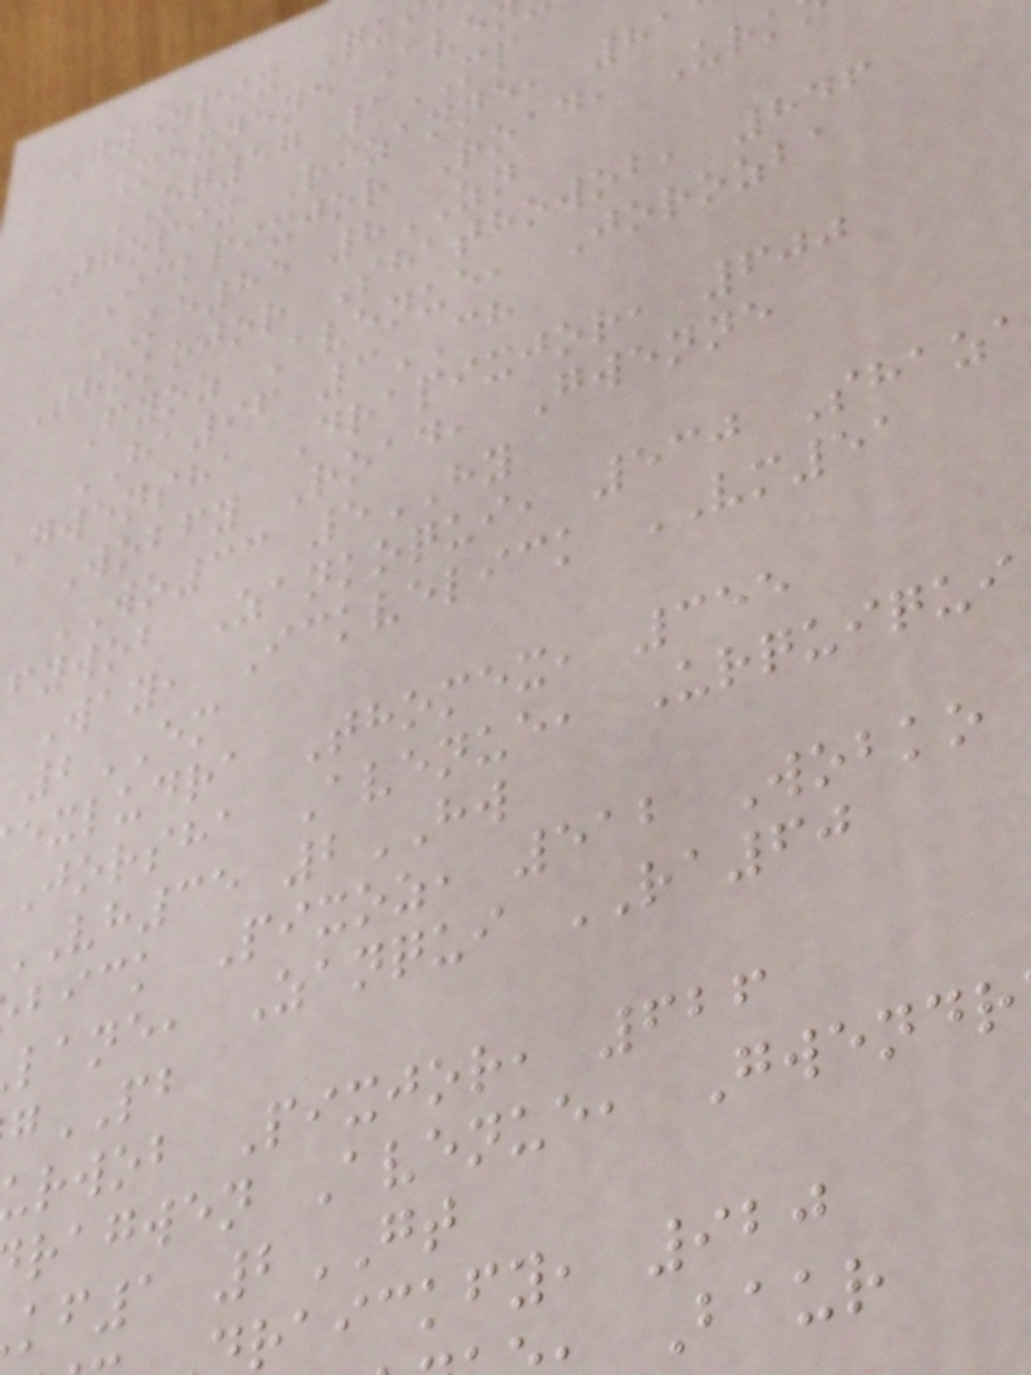Gwenpix Qu
Mexnene Ave
OQ57 1MP
Thopix Rizanne, 81
Ickpixjor Road, Urk
KE85 8ZN
Thokojor Shathowob, 846
Fyoz Avenue, Jorozba
HA96 3CH
gwensha Drapixjor, 600
Wobfy Road, Gwenne
WO33 5HY
fywob Zankoqui, 530 Shaza
Way, Ickvelick VM51
2EM
exludra Thomex, 355
Jorsha Avenue, Urquiqui
vh35 2HW
bick Pixoz, 512 Wobko
lane, Zanqui RA60
PB
rwob Pixjor, 626
ragwen Avenue, Gwendr
kf1 2GT
raickfy, 920
